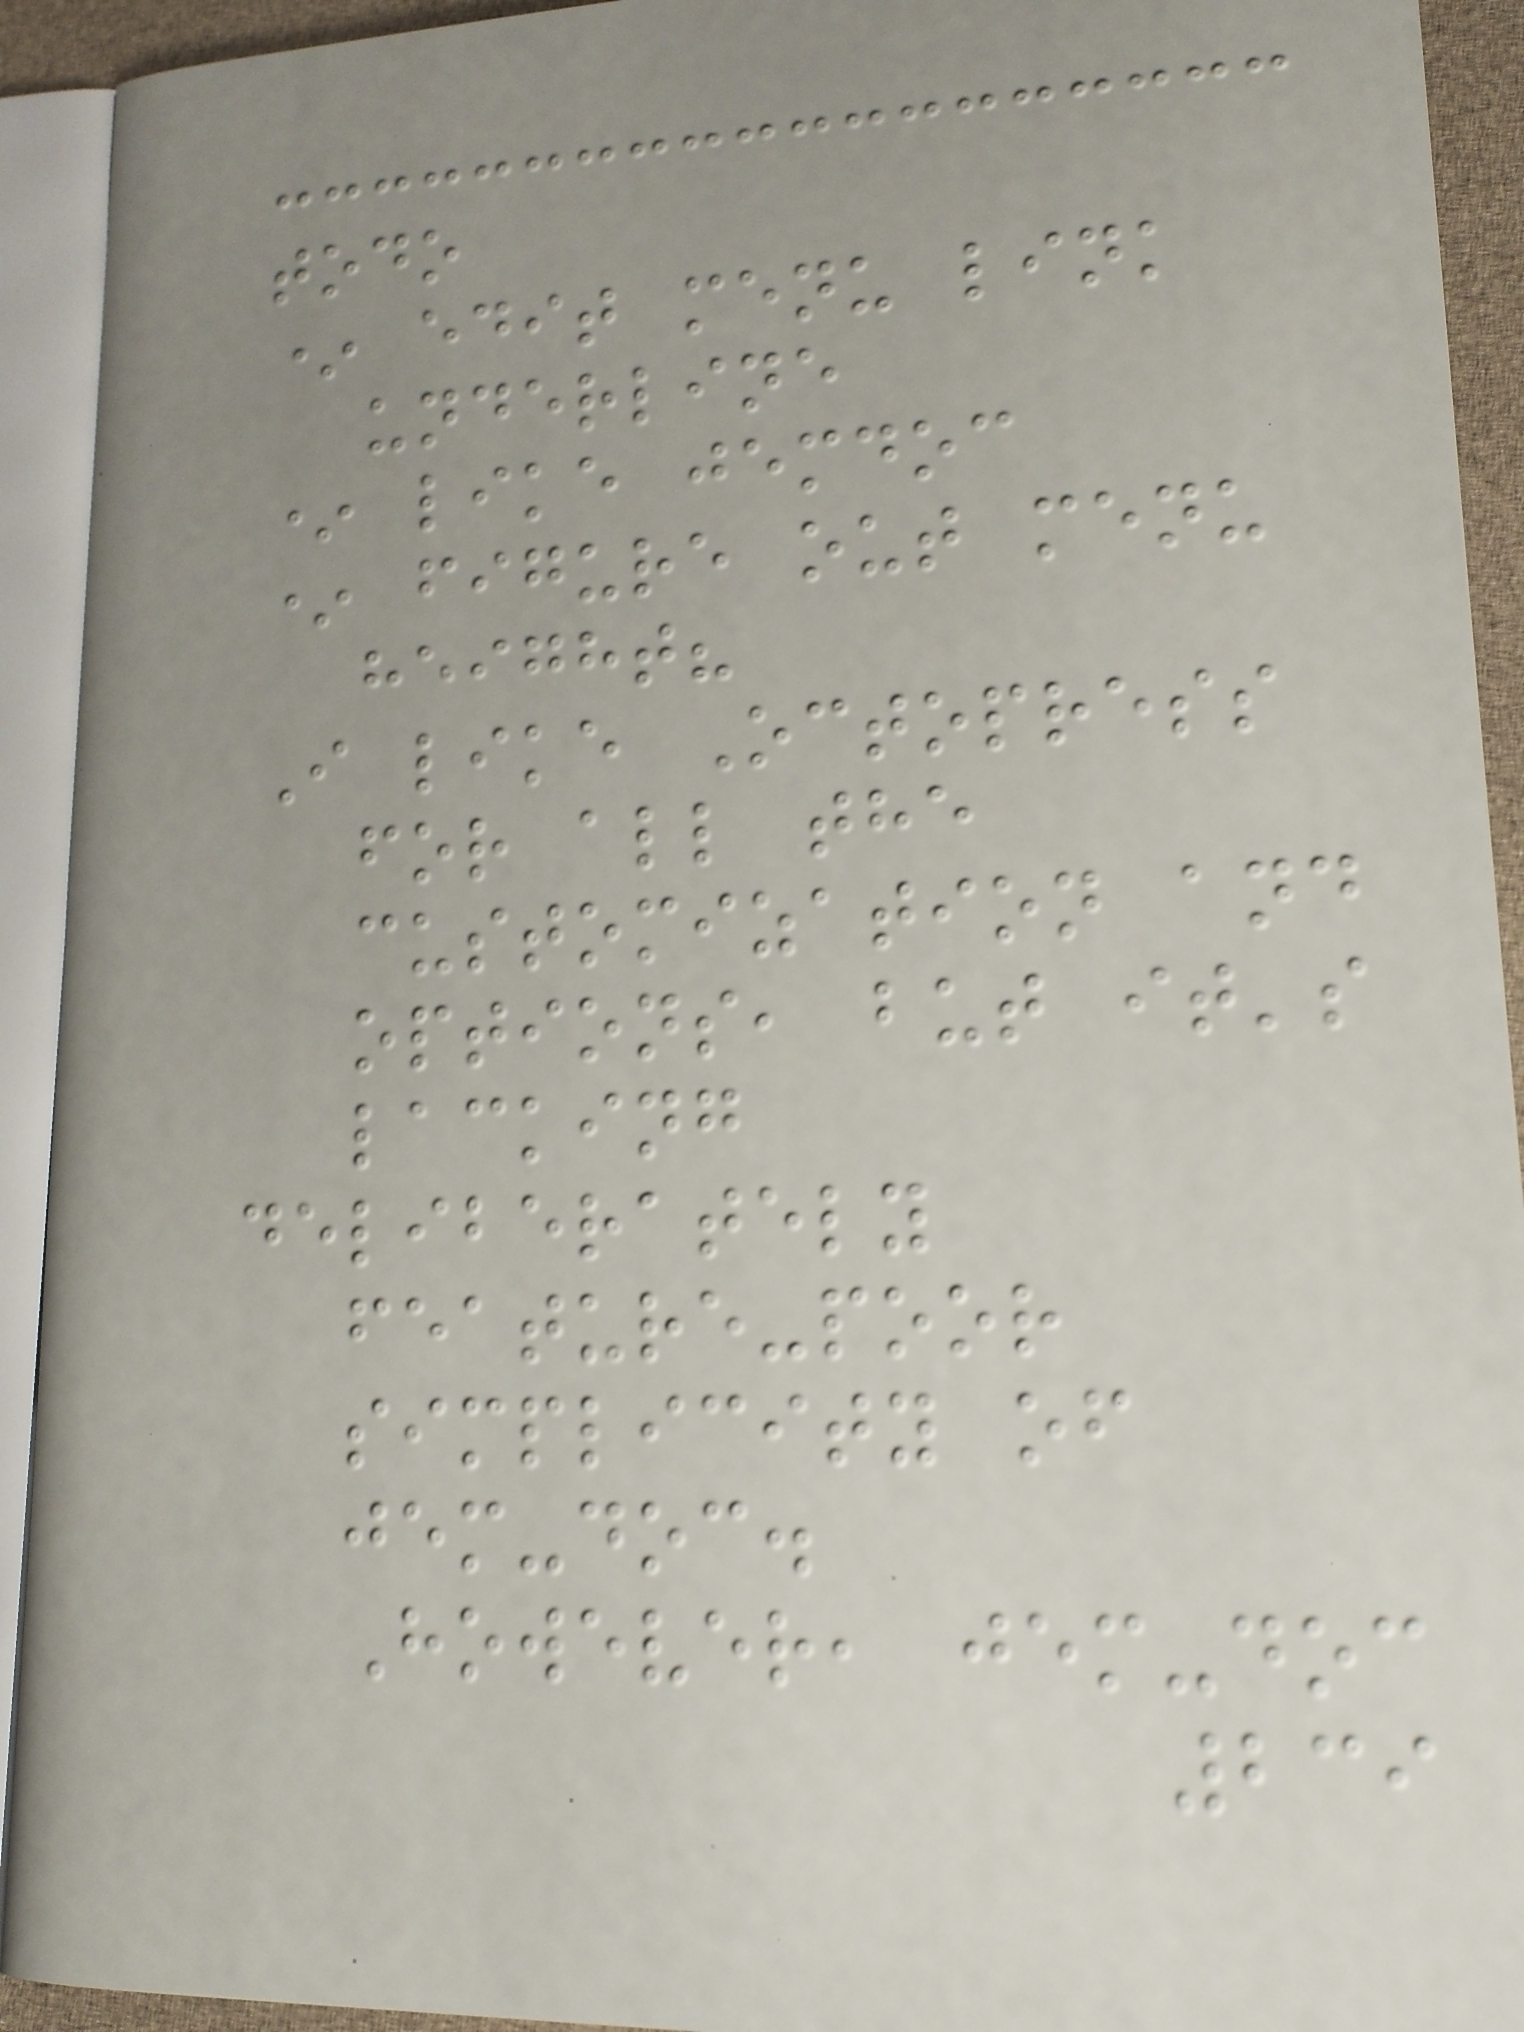todo
* edit menu link
underline
* like jemdoc
* figure out menu
height?
I like Octopress
for all the
customization and
options, but it's
lacking
deliberately
feature-poor
simplicity of
jem-doc.
However, jem-doc
239
